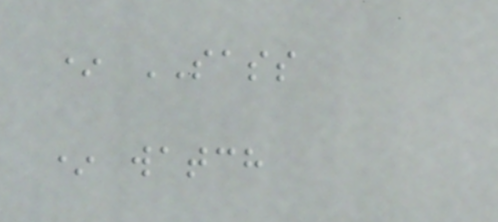* SASS
* watch
